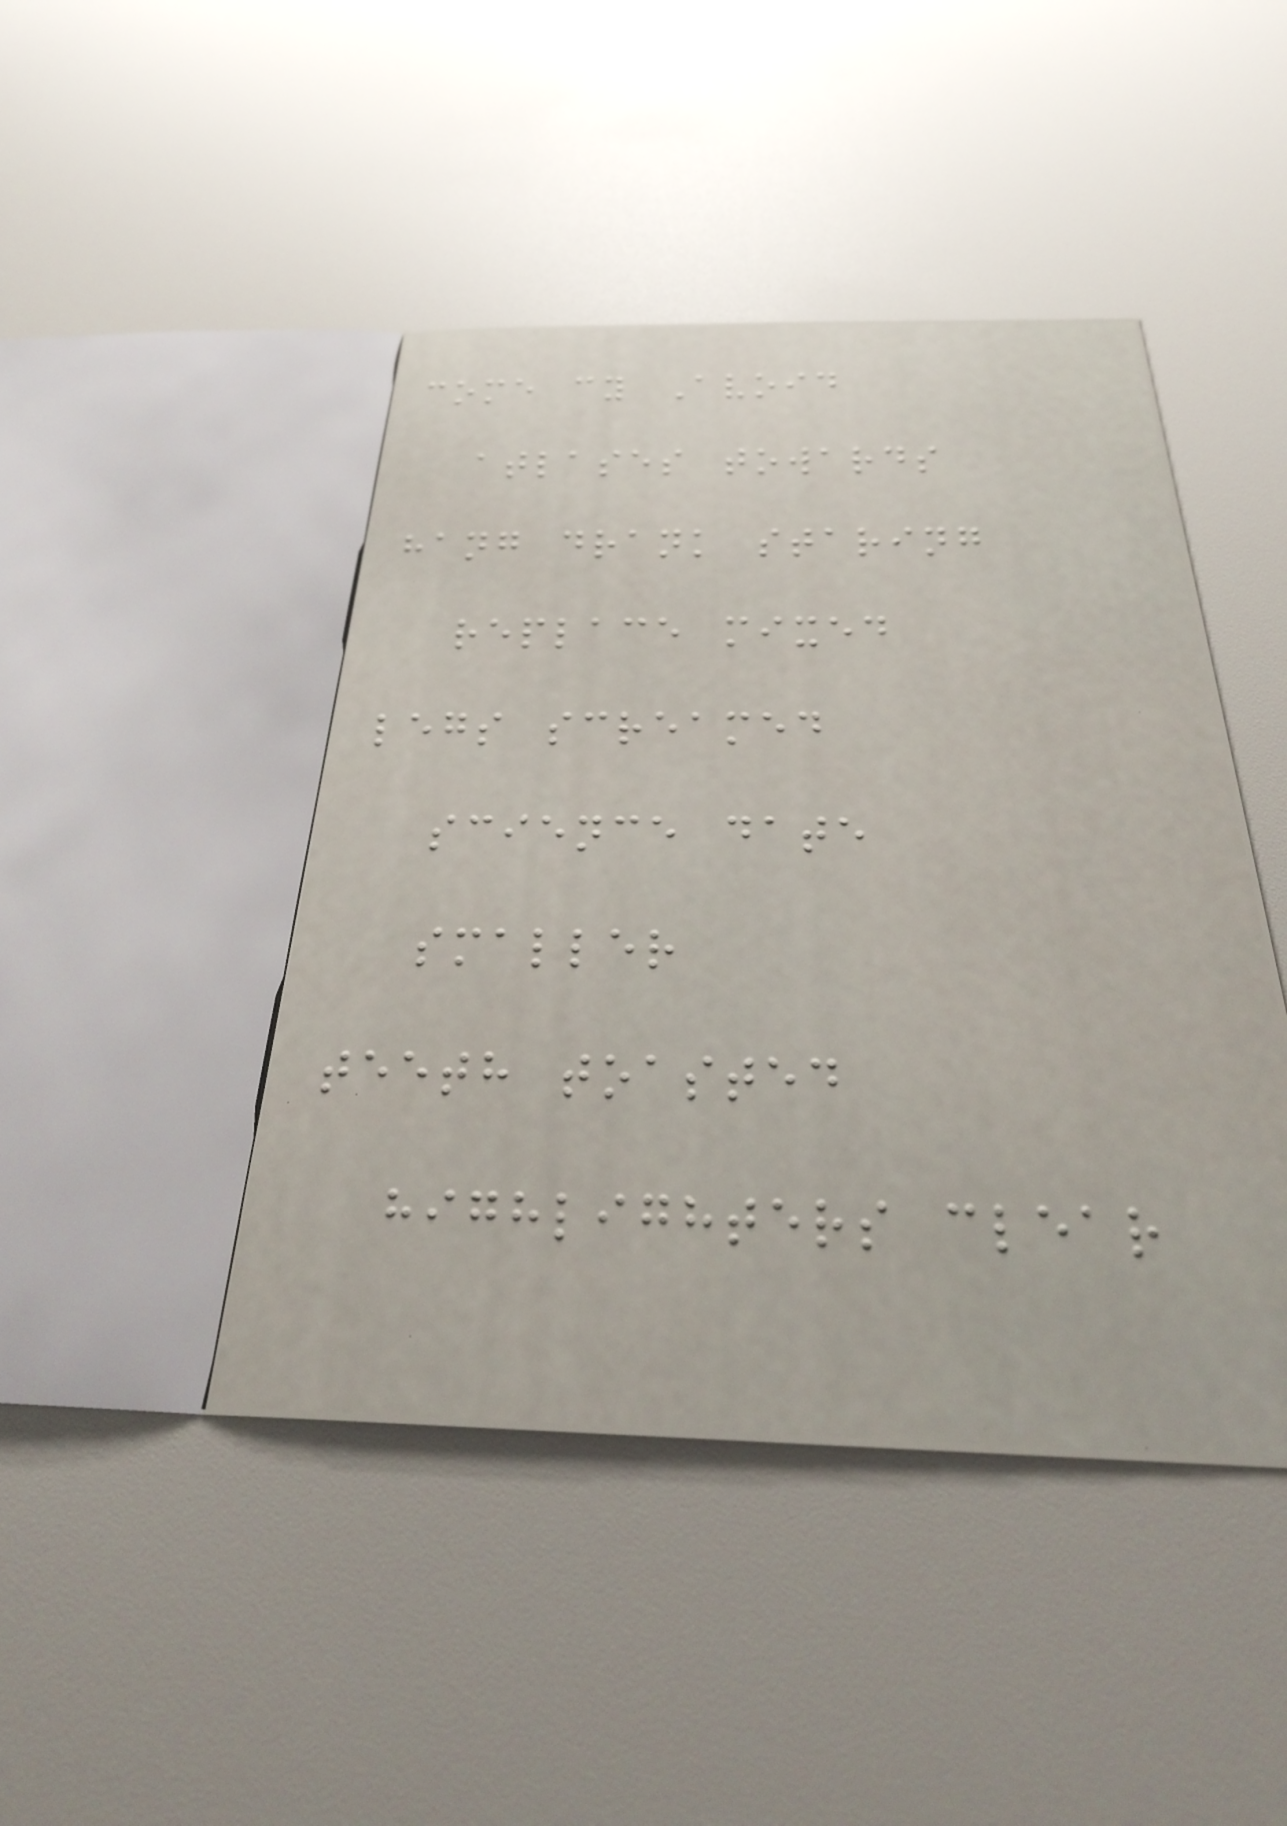come cy Avoid
atlases towards
hang drank staring
replace mixed
legs screamed
science date
smaller
teeth toasted
highlighters clear
